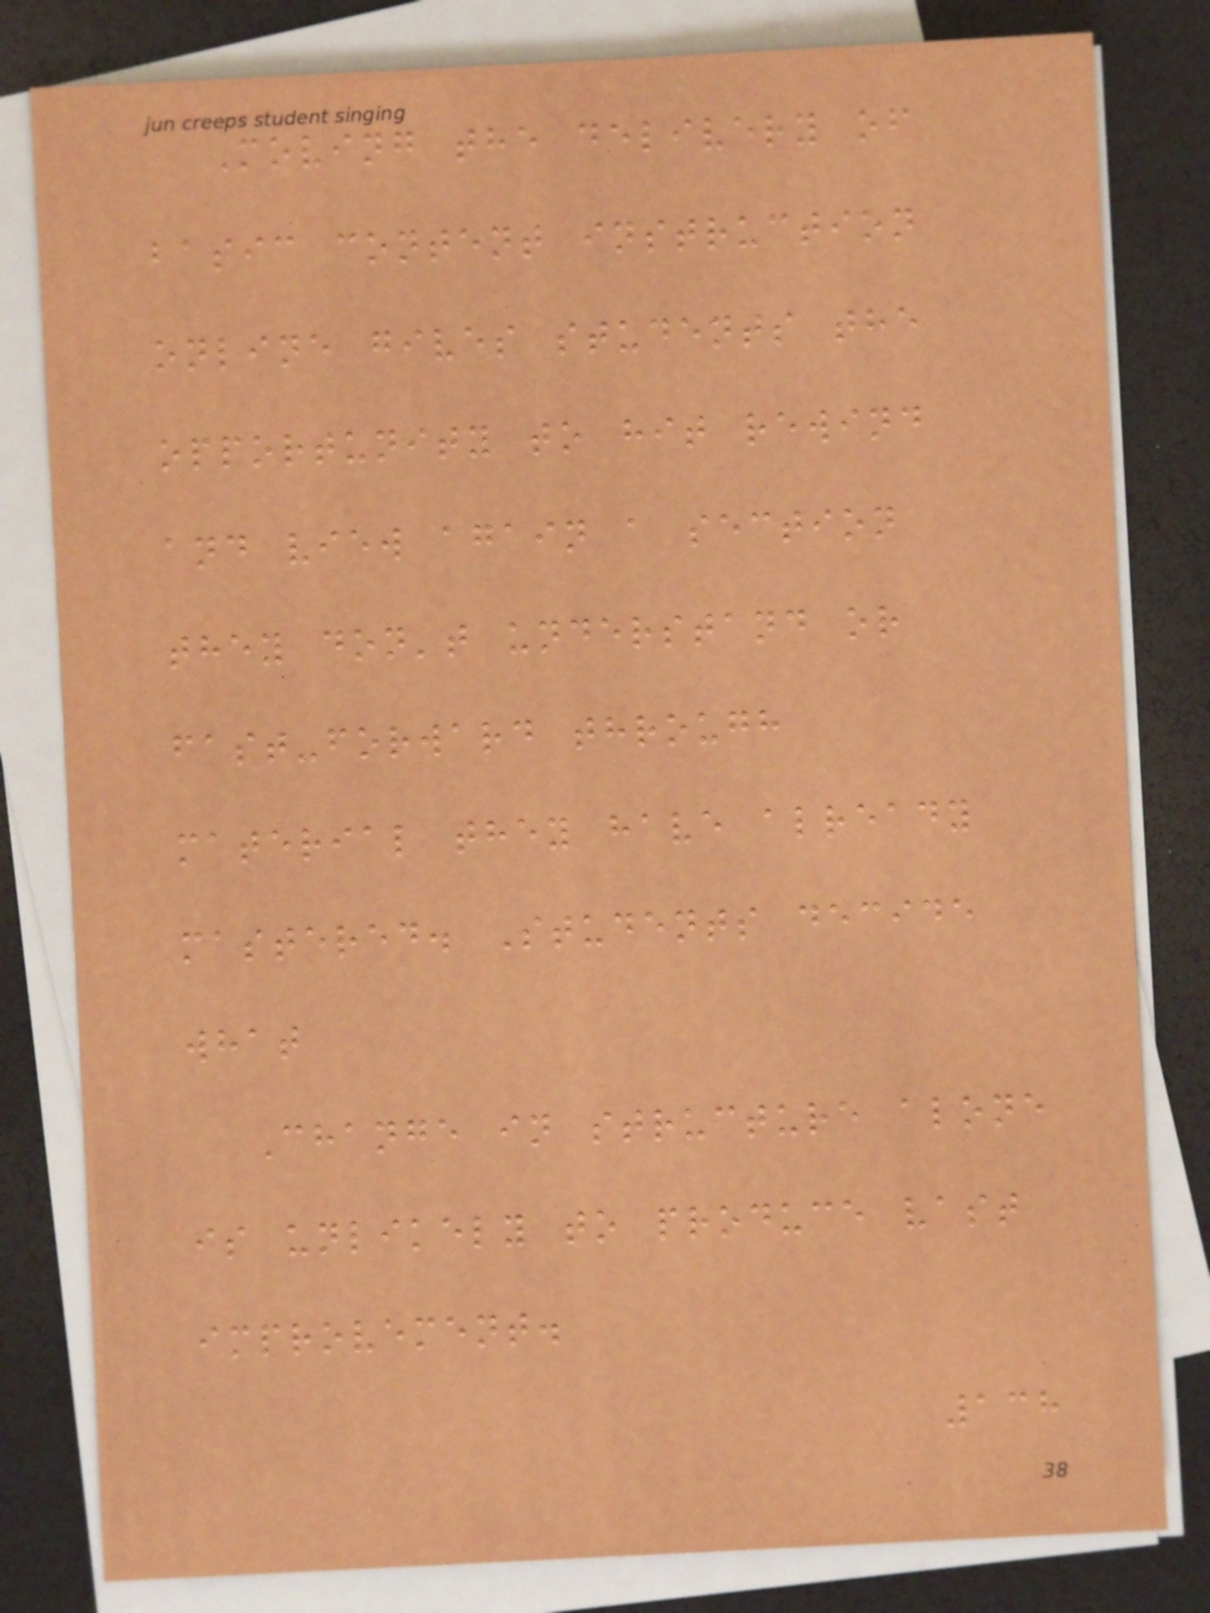Moving the delivery of
basic content instruction
online gives students the
opportunity to hit rewind
and view again a section
they don't understand or
fast-forward through
material they have already
mastered. Students decide
what
Change in structure alone
is unlikely to produce vast
improvement.
138
